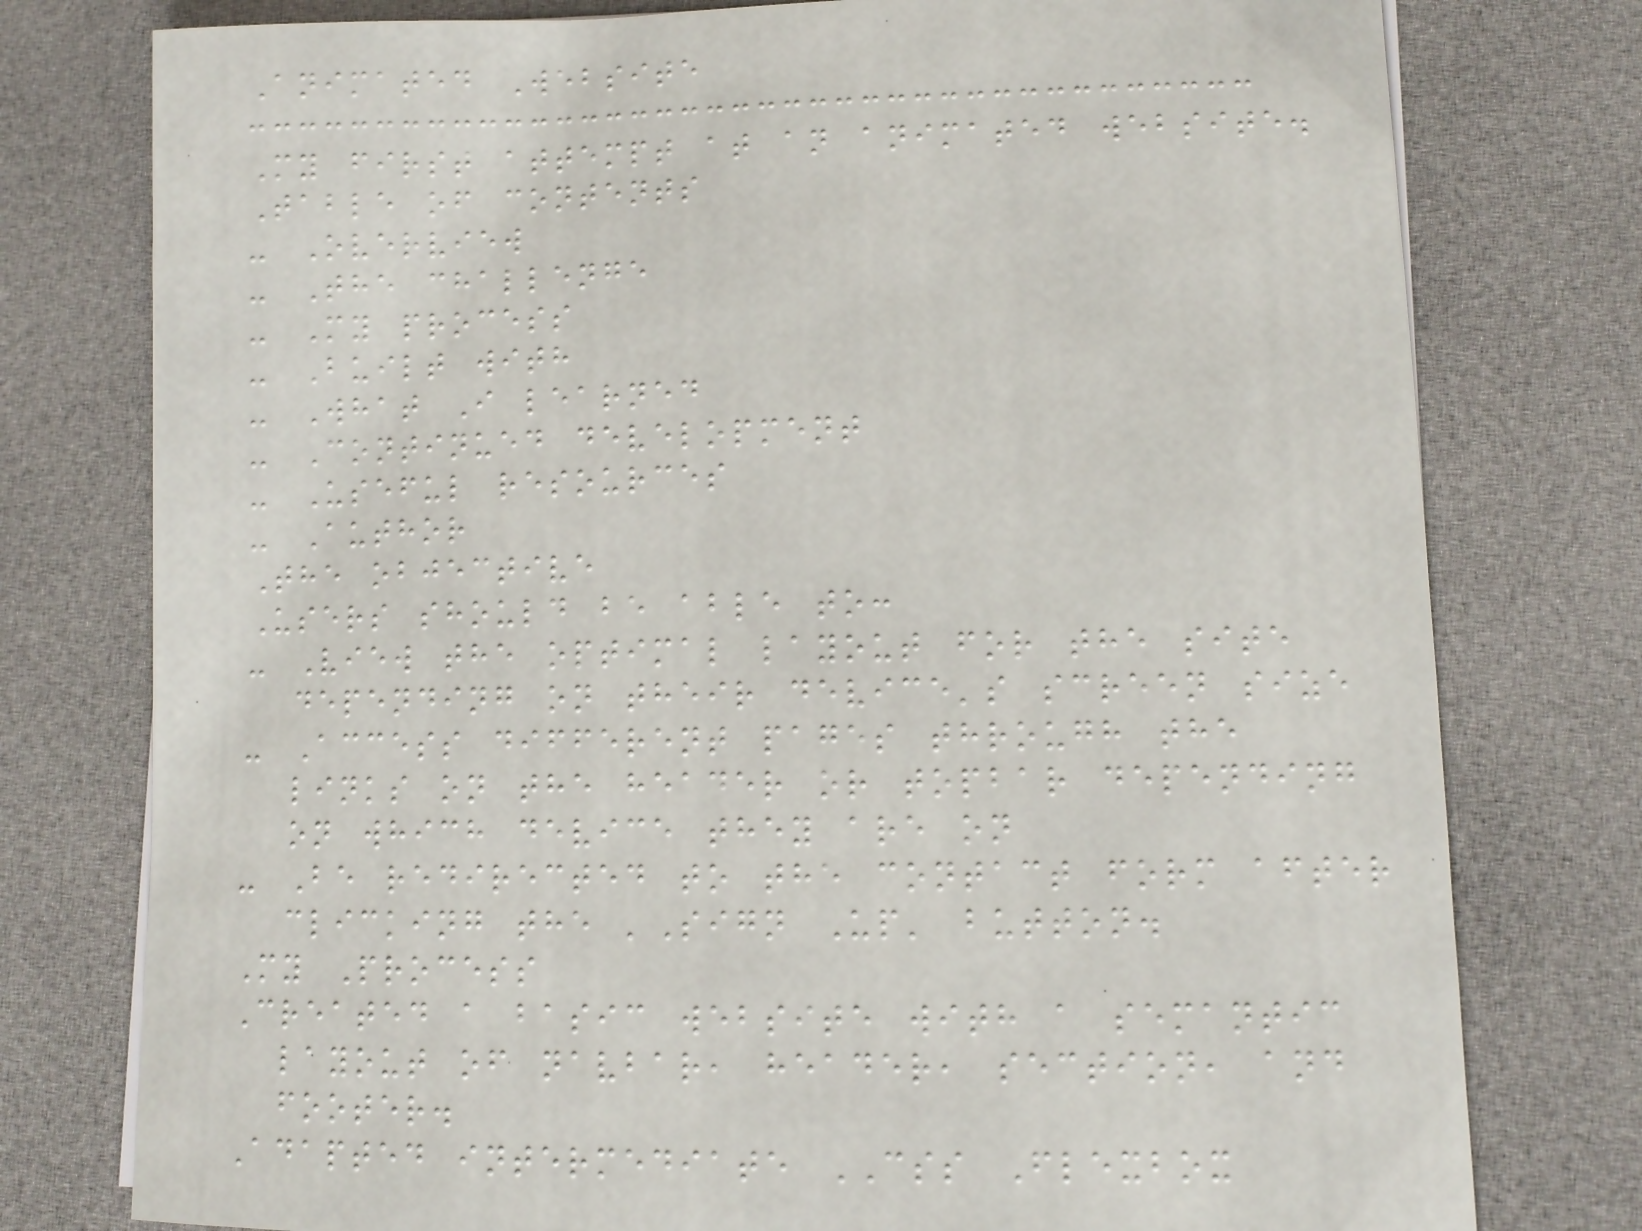Animated Website
My first attempt at an animated website.
Table of contents
- Overview
- The challenge
- My process
- Built with
- What I learned
- Continued development
- Useful resources
- Author
The objective
Users should be able to:
- View the optimal layout for the site
depending on their device's screen size
- Access different pages through the
links on the header or topbar depending
on which device they are on
- Be redirected to the contact form after
clicking the 'Sign Up' button.
My Process
Created a basic website with a semantic
layout of navbar, header, section, and
footer.
Adapted intermediate CSS Flexbox
